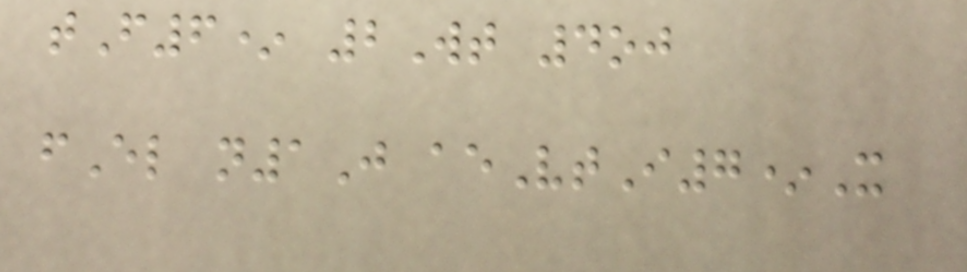tF6* 2Wt 4oj
fEl n1J aeVtI7*X
